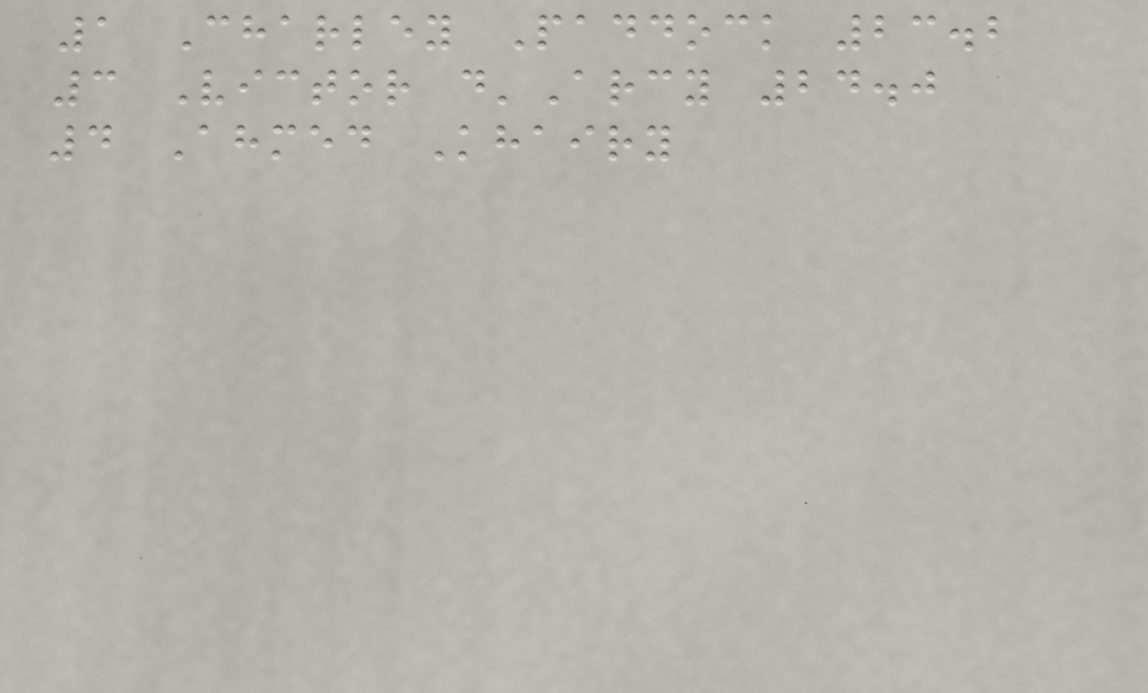1 Charley Paddock 23.2
3 Victor d'Arcy 24.0
4 Ahmed Khairy
